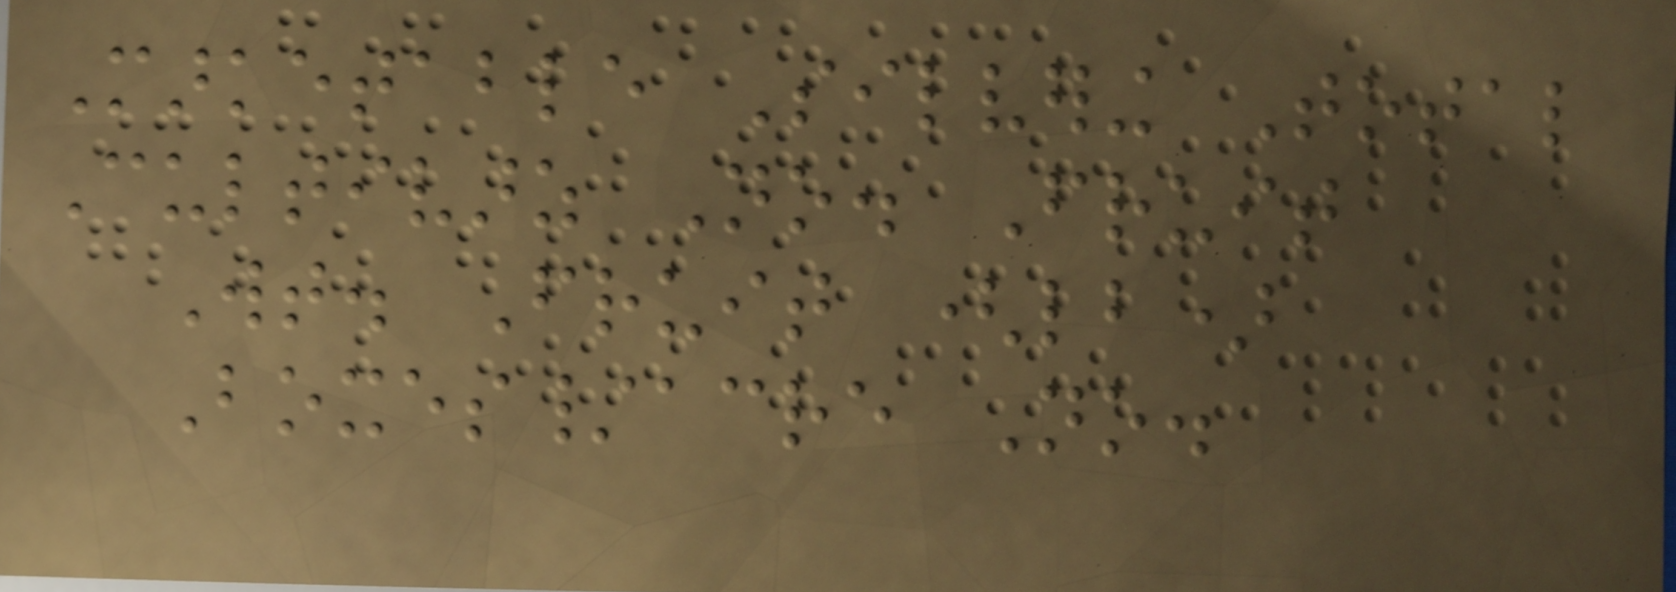Marketable Silvering Total
Cultivarz No. Fruit
Wt. Fruit (lb)
Boxes/acre No.
